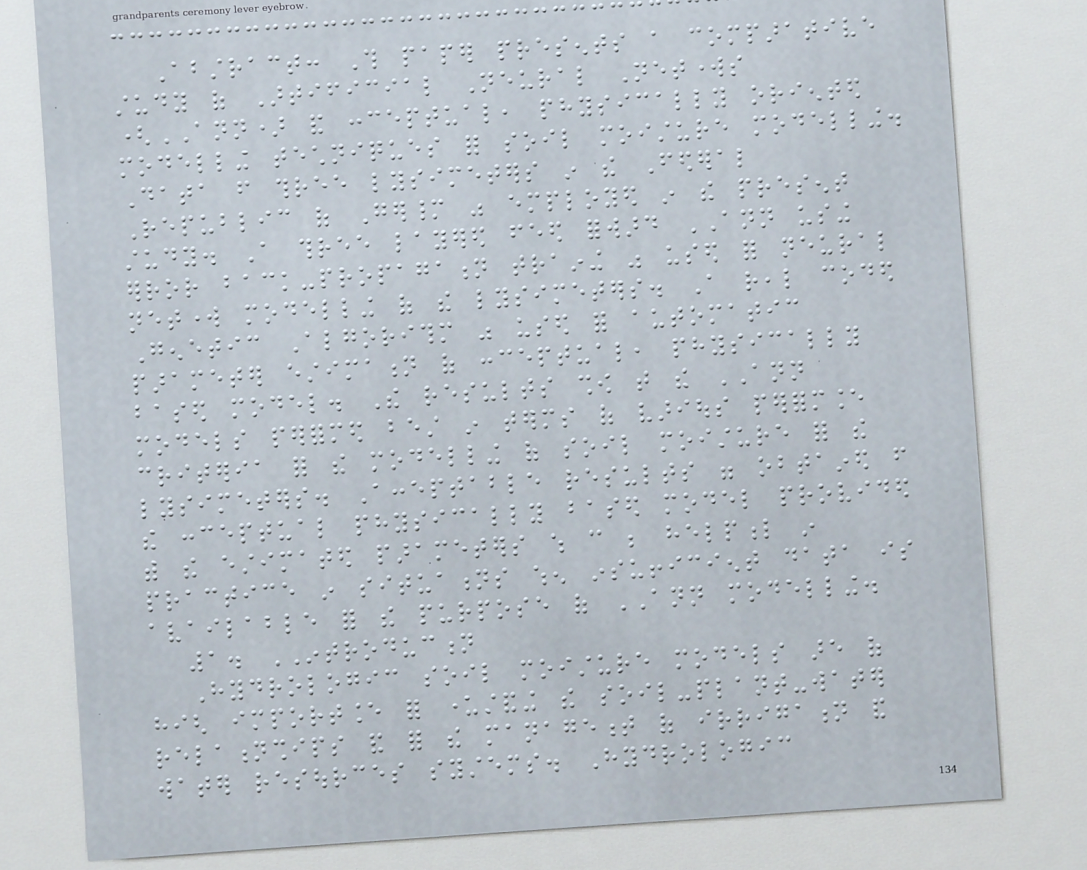Abstract: This paper presents a comparative
study of Artificial Neural Networks
(ANN) and conceptual, physically oriented
modelling techniques for soil moisture modelling.
Data from three lysimeters in the Federal
Republic of Germany was employed in the present
study. A three layered feed forward ANN using
error back-propagation training was used for neural
network modelling of the lysimeters. A real coded
Genetic Algorithm was used for automatic
parameter estimation of conceptual, physically
based model. The results show that the ANN
models performed best in terms of various performance
criteria for the modelling of soil moisture for the
lysimeters. Acceptable results were obtained from
the conceptual physically based model provided
with the estimated parameters which can be helpful in
practice in situations when insufficient data is
available for the purpose of ANN modelling.
1. INTRODUCTION
Hydrologic soil moisture models are of
high importance for understanding the soil-plant-water
relationships and for the management of irrigation and
water resources systems. Hydrologic
